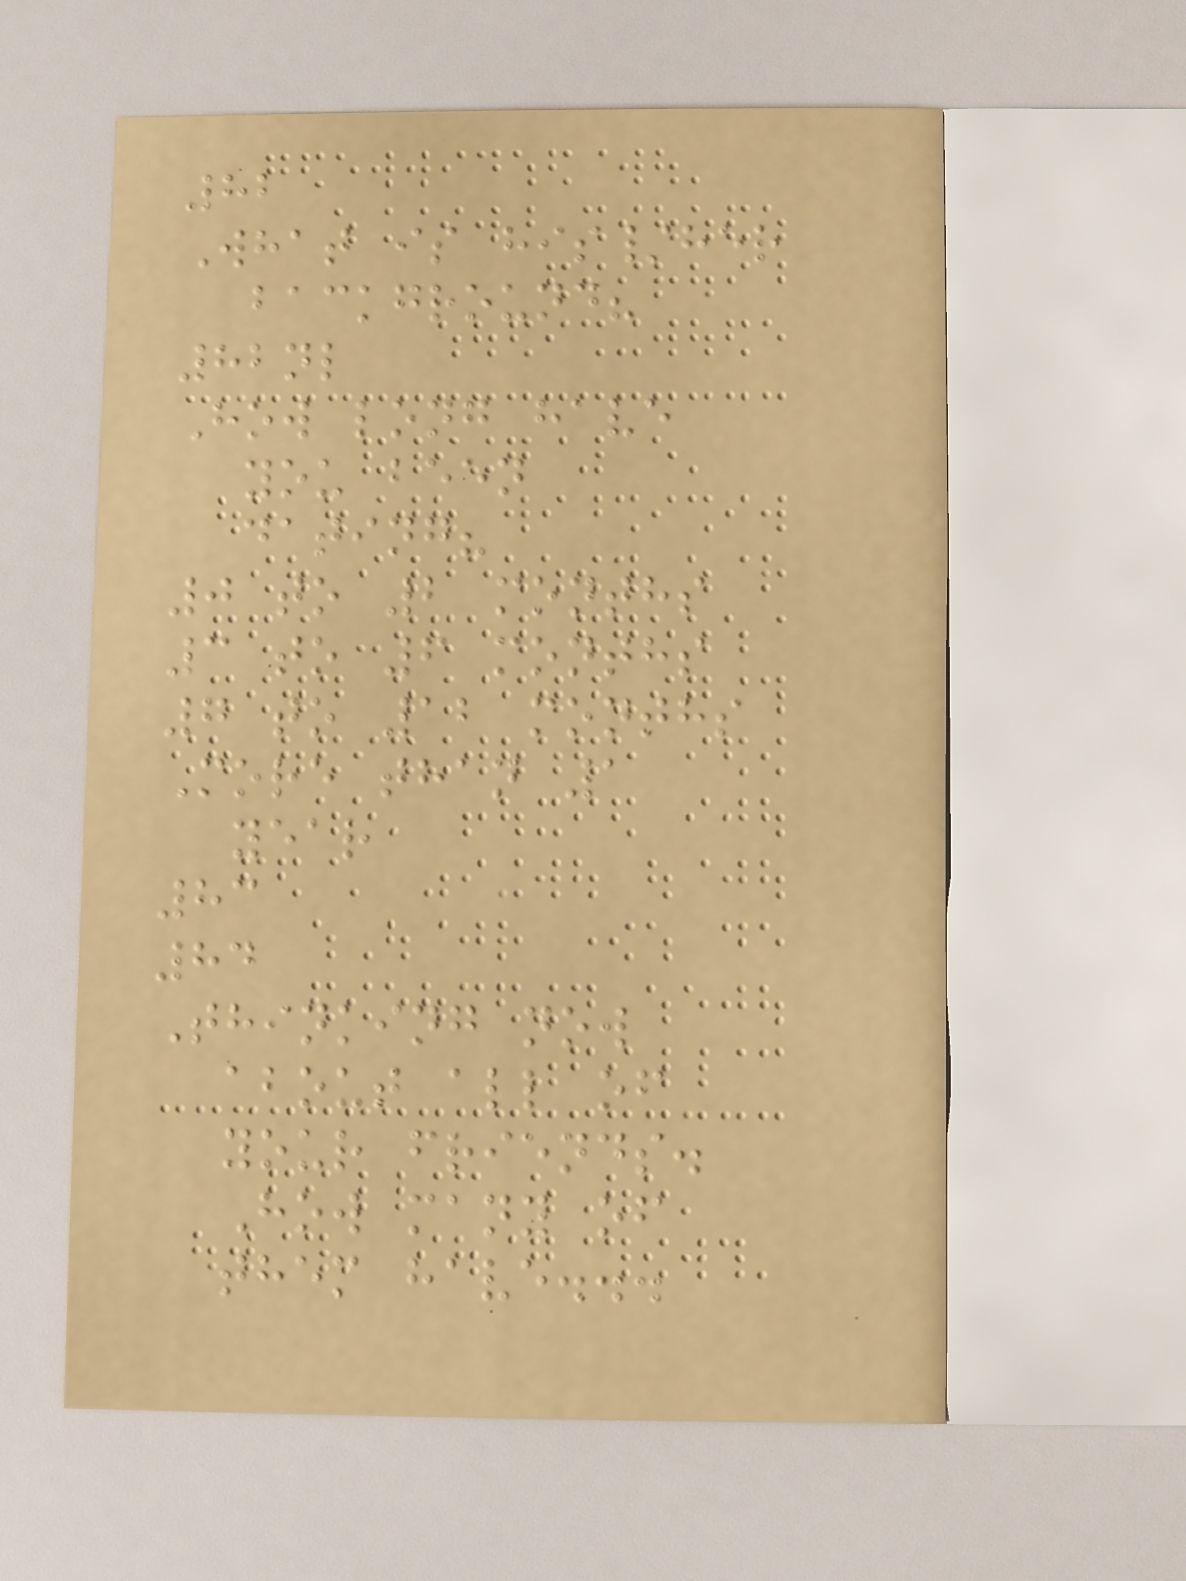82
What is his/her
background?
82nl
How long have
you been
dating?
0 to 2 months
3 to 6 months
7 to 12 months
More than 1
year
83
84
Thinking now
about all of
your friends.
How many of
them have...
